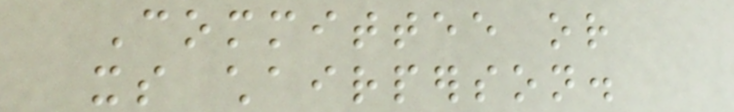Committee or
its chairperson.
